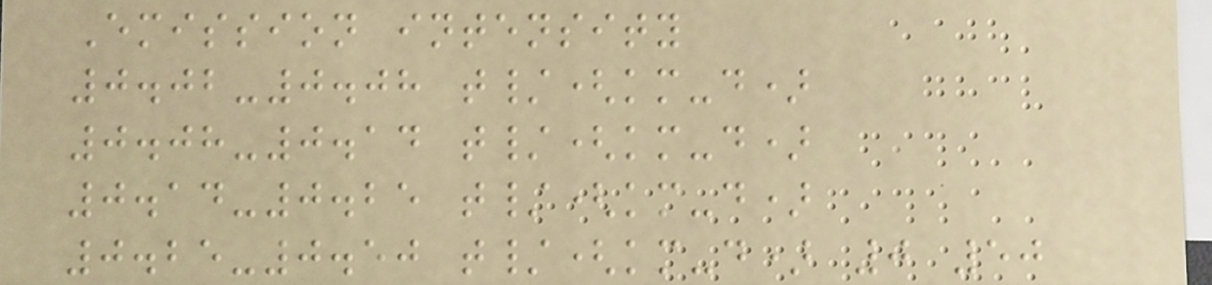Emission intensity
0.02-0.08 t/(km-d)
0.08-0.14 t/(km-d)
0.14-0.25 t/(km-d)
0.25-0.50 t/(km-d) 0 50
